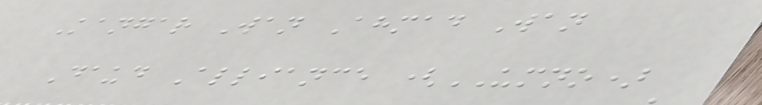Kangar Wan Ahmad Wan
Daud Alliance (UMNO)
